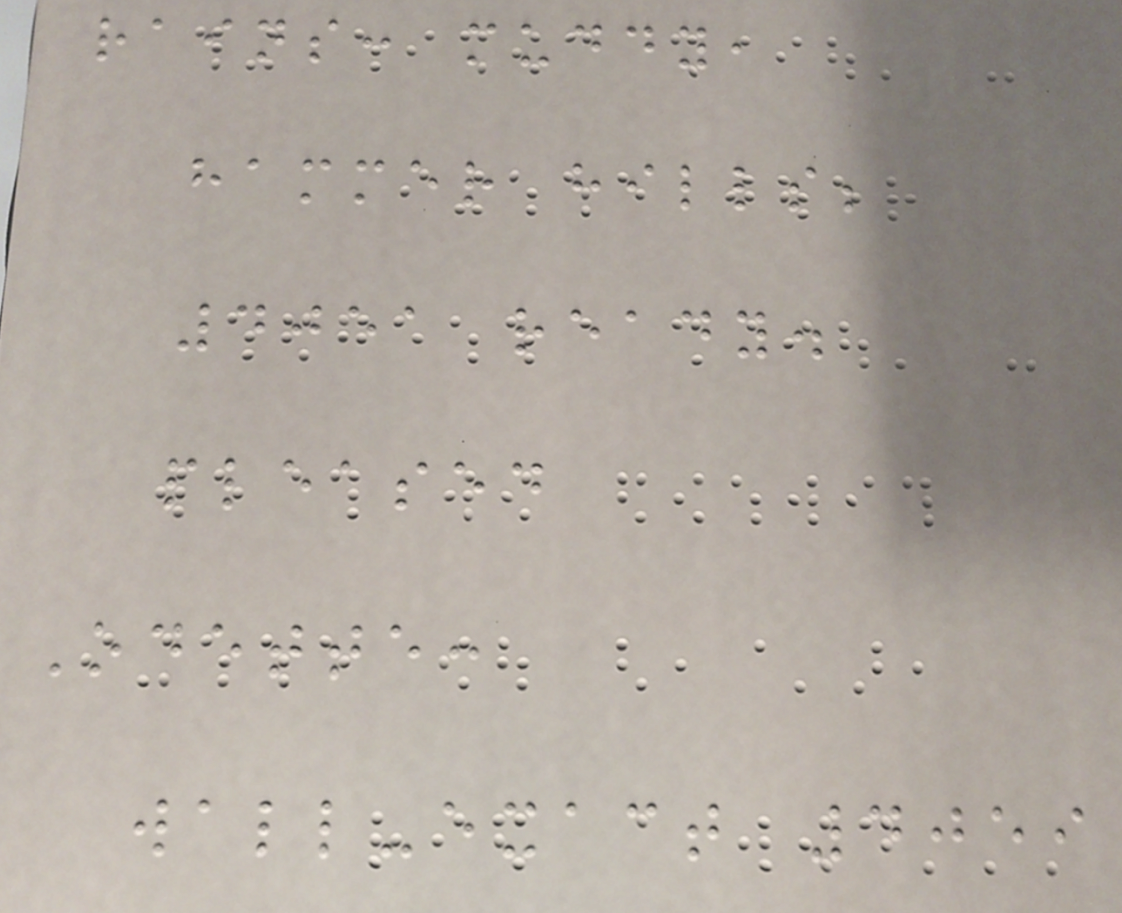rains: muddy,
hammer hills;
4051 ready.
pleased
Odette:
wall-exact 4059
